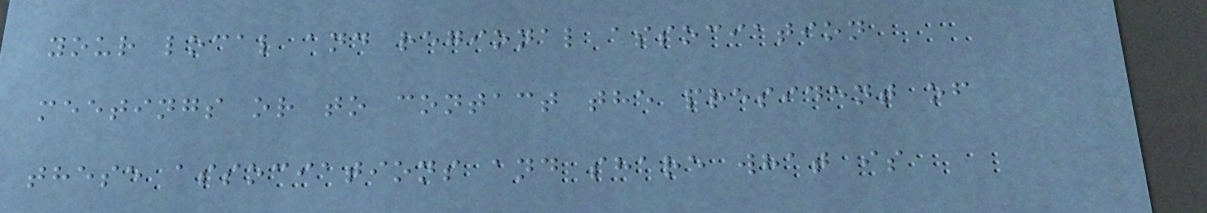your local and regional association
meetings or to contact the president of
these associations and share what is
